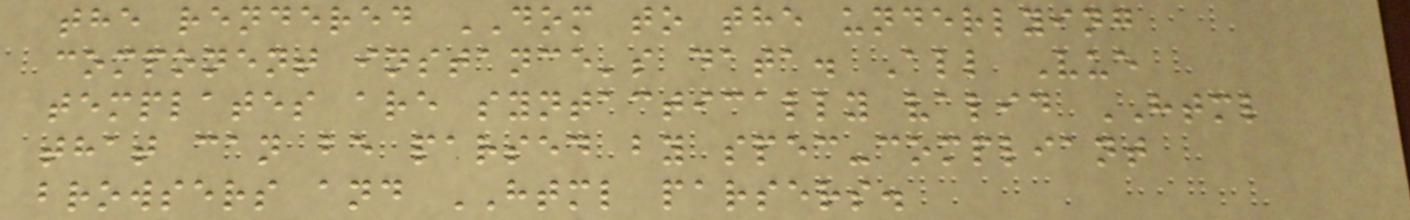the rendered DOM to the underlying
component instance's data. All Vue
templates are syntactically valid HTML
that can be parsed by spec-compliant
browsers and HTML parsers.
